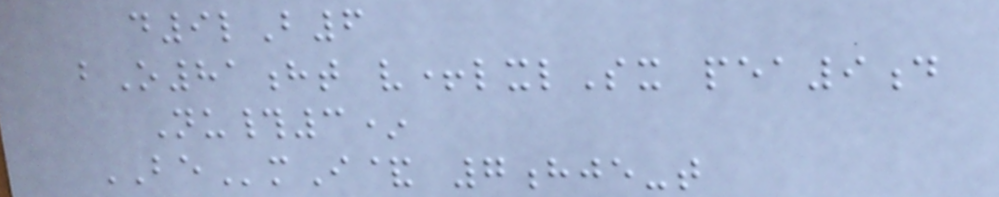d9lB6
bO81ht v+lxlSx pea9d
Nu#3*
BEmI& 7hje-t
